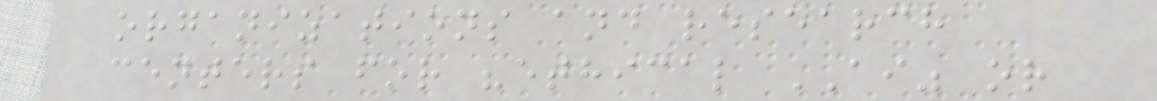organizations and research
centers for "ethical AI" or
